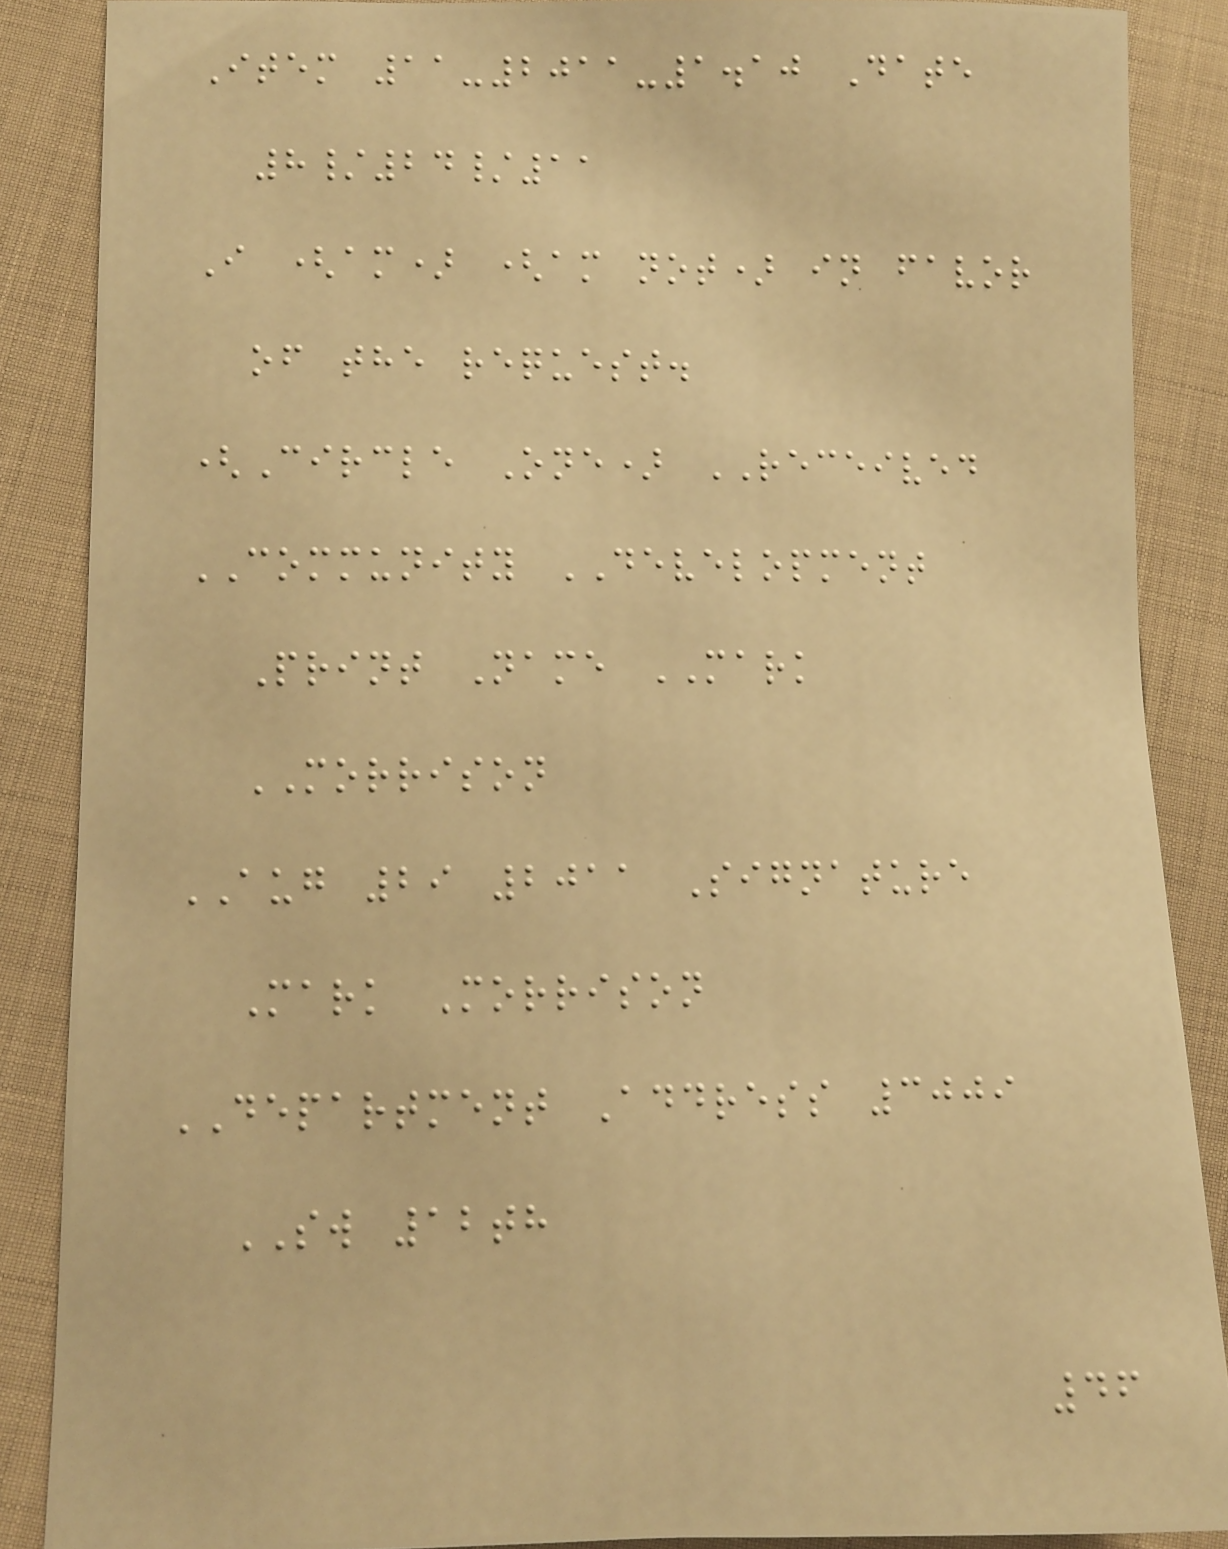Item 11-2011-1.10 Date
8/24/11
I (am) (am not) in favor
of the request.
(Circle One) RECEIVED
COMMUNITY DEVELOPMENT
Print Name MARK
MORRISON
AUG 29 2011 Signature
Mark Morrison
DEPARTMENT Address 3009
SW 12th
46
